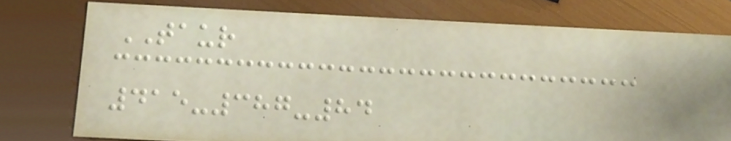TAUR
415-387-84
